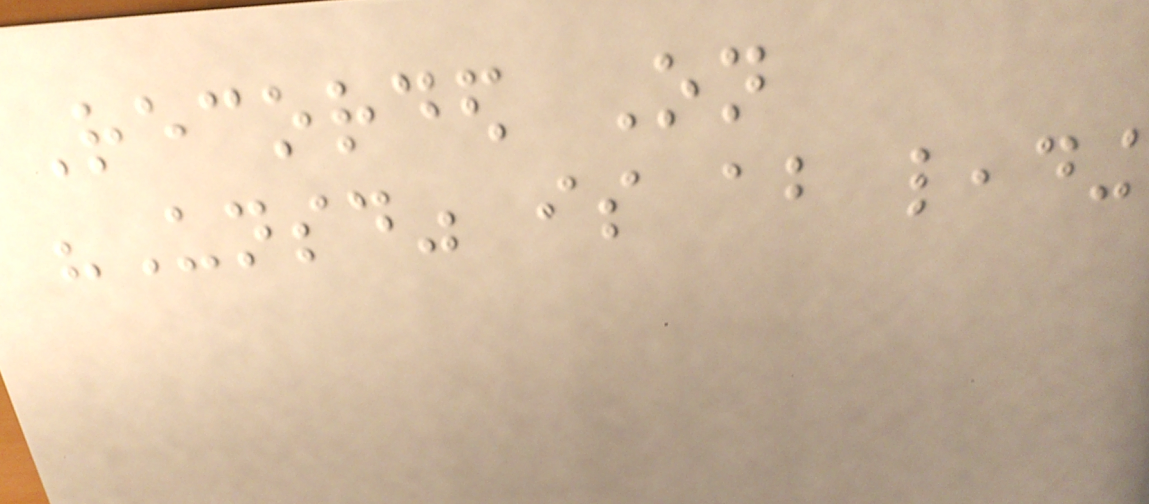Recorded On
"Unsaid" is about leading
